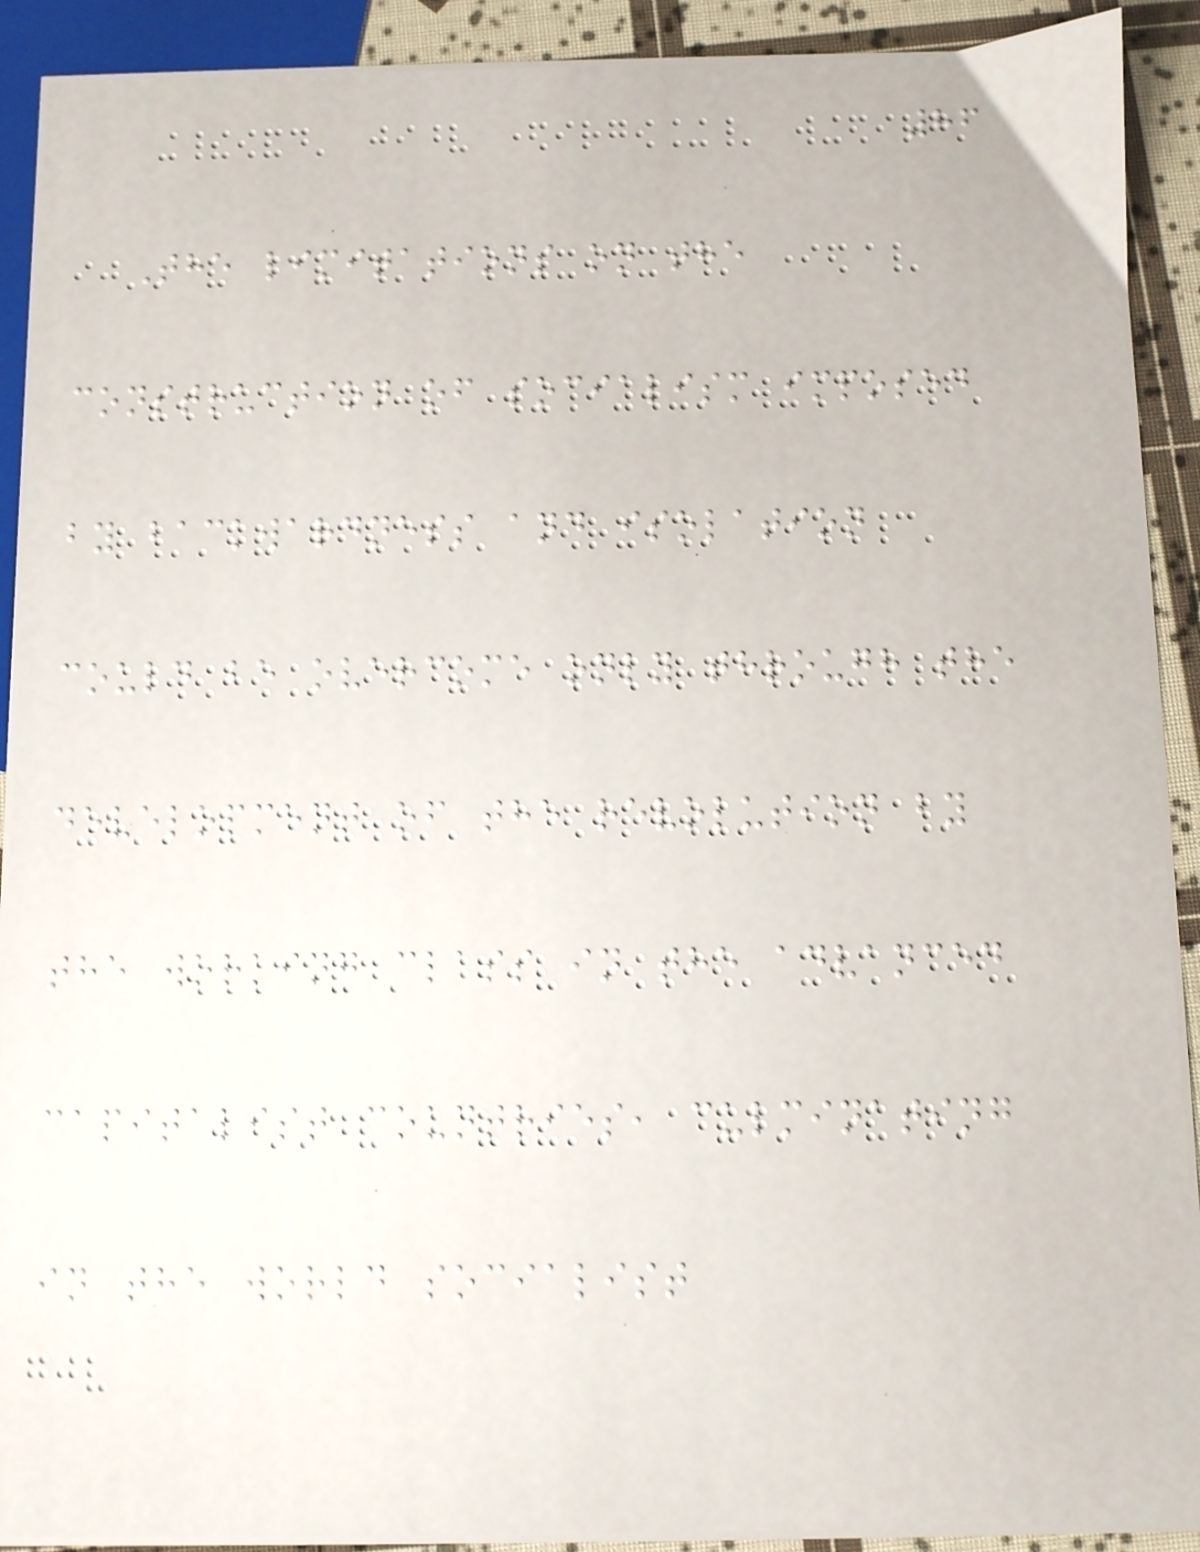86
The limitations on the
construction of socialism imposed
by backwardness and isolation
could be overcome only through the
development of the revolution by
the working class in the advanced
capitalist countries, culminating
in the world socialist
